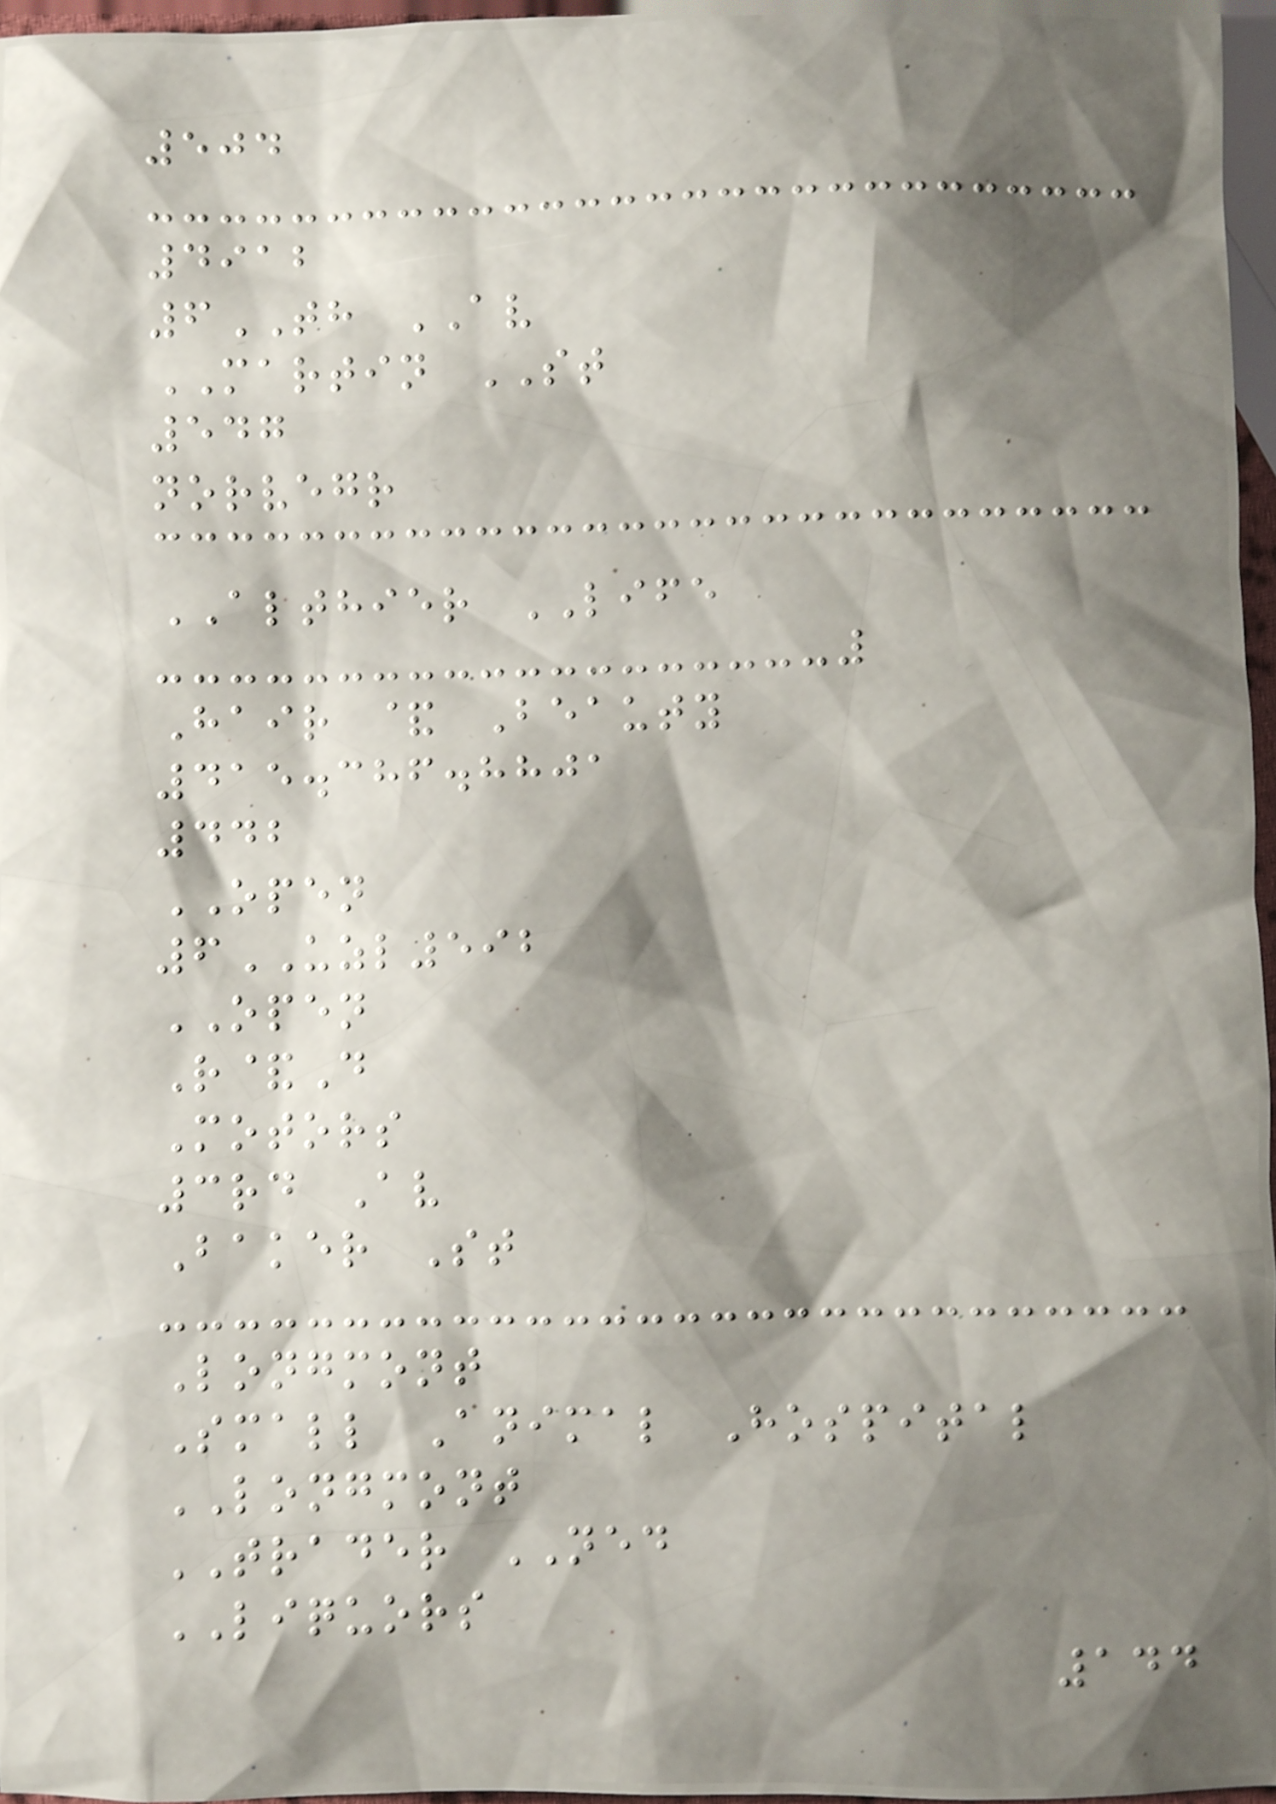504
4912
6TH AV
MARTIN ST
547
norvegr
ALTHIER LIFE
Hair & Beauty
415.386.8801
442
OPEN
6UZL592
OPEN
R&D
Motors
3rd Av
Baker St
Longmont
Small Animal Hospital
LONGMONT
TRADER NED
LIQUORS
144
